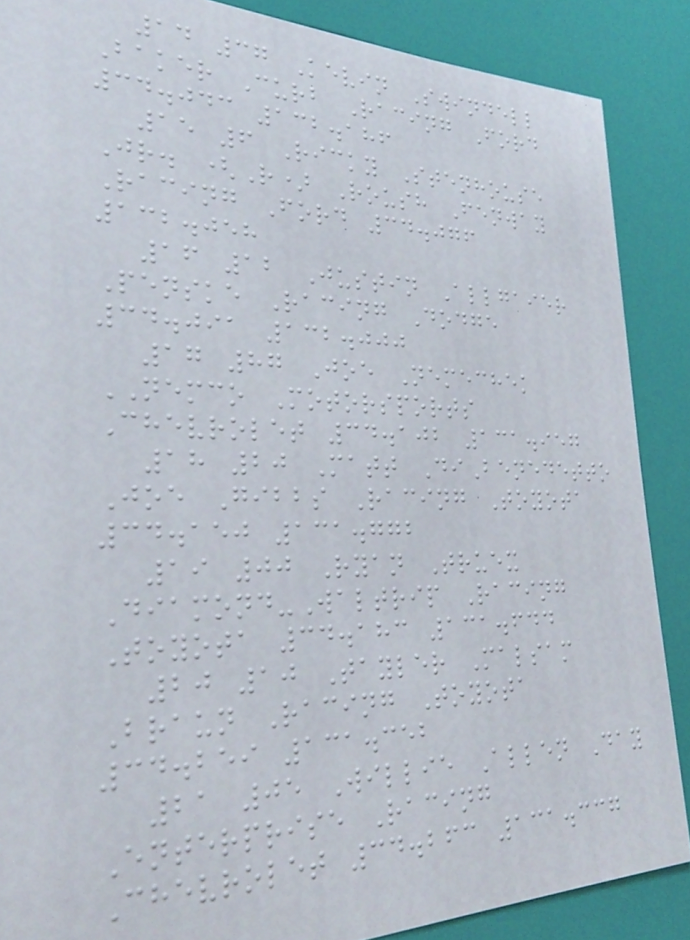14 37 Kevin Swindell
Baker Curb Racing Ford
34.043 132.186
15 6 Ricky Stenhouse
Jr. (R) Roush Fenway
Racing Ford 34.076
132.058
16 12 Justin Allgaier
Penske Racing Dodge
34.091 132.000
17 87 Joe Nemechek
NEMCO Motorsports
Chevrolet 34.102 131.957
18 20 Matt DiBenedetto
Joe Gibbs Racing Toyota
34.150 131.772
19 00 Ryan Truex
Diamond-Waltrip Racing
Toyota 34.183 131.644
20 10 Tayler Malsam
Braun Racing Toyota
34.259 131.352
21 05 Willie Allen Day
Enterprise Racing
Chevrolet 34.263 131.337
